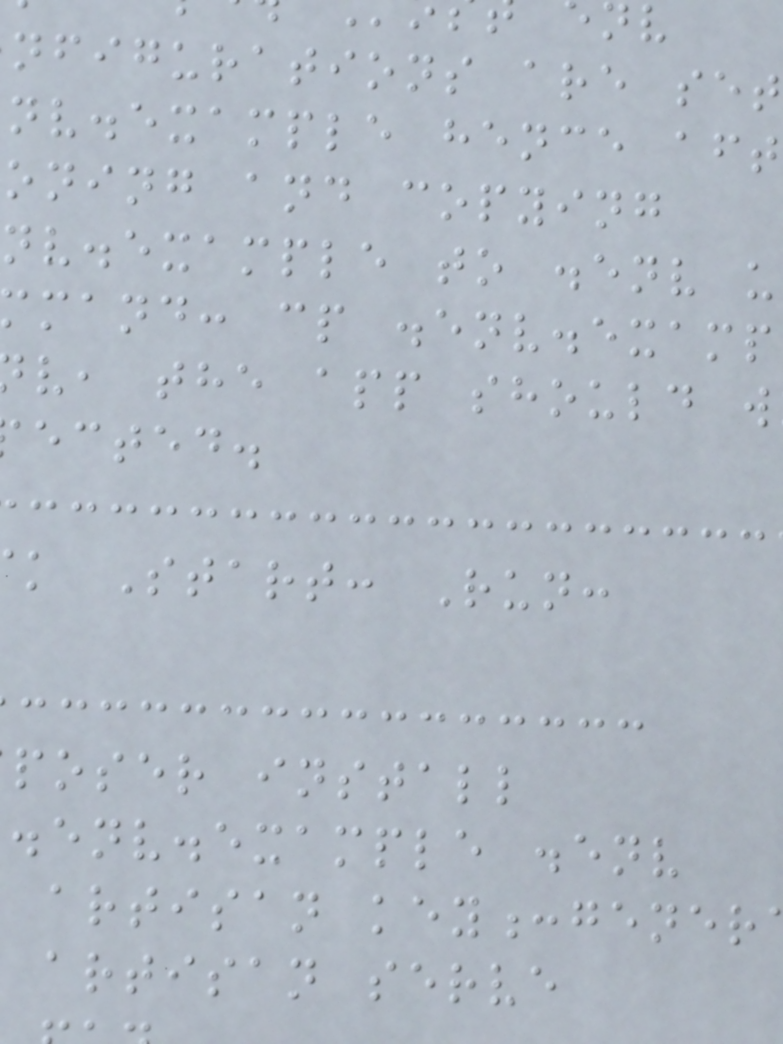nfigurations are set
nv.example hence aft
oning and copying
nv.example to .env u
mand: cp .env.examp
v, the app should w
ected.
k Start: Run:
poser install
.env.example .env
artisan key:gener
artisan serve
